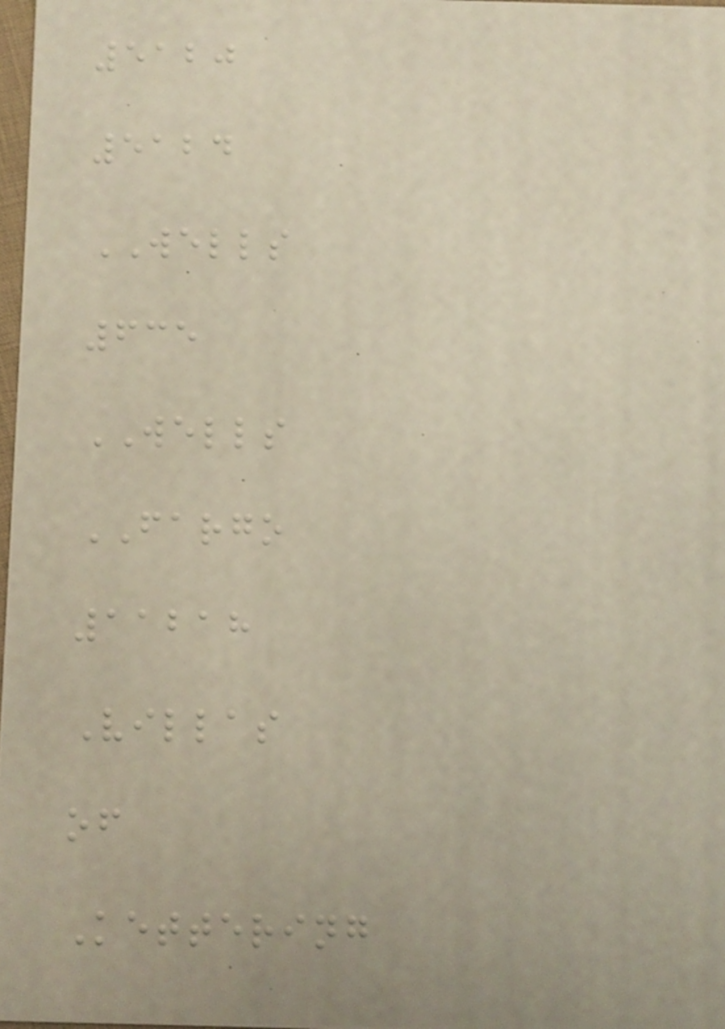5120
5124
WELLS
635
WELLS
FARGO
11218
Villas
of
Kettering
